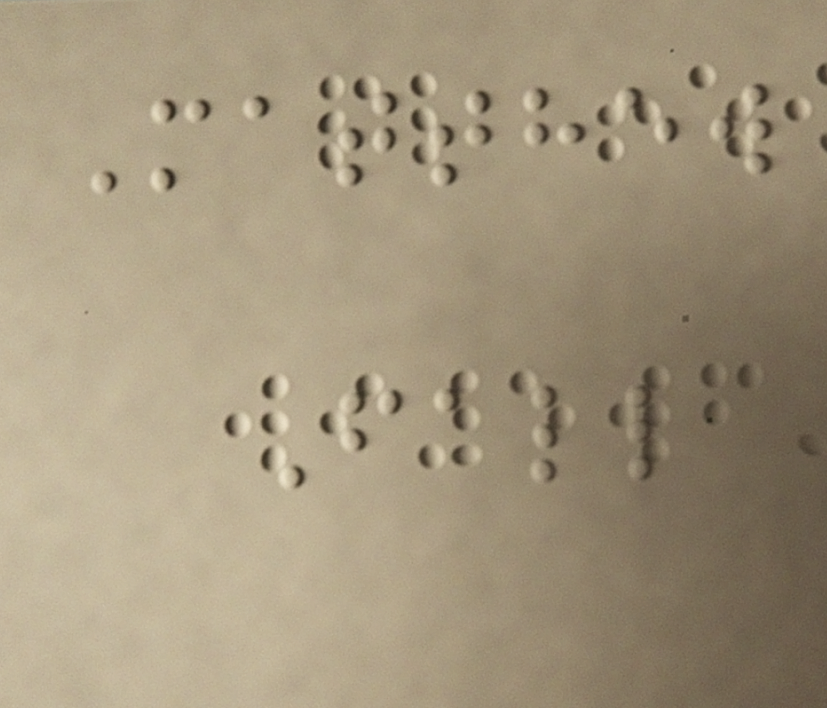Matthew
Fall
